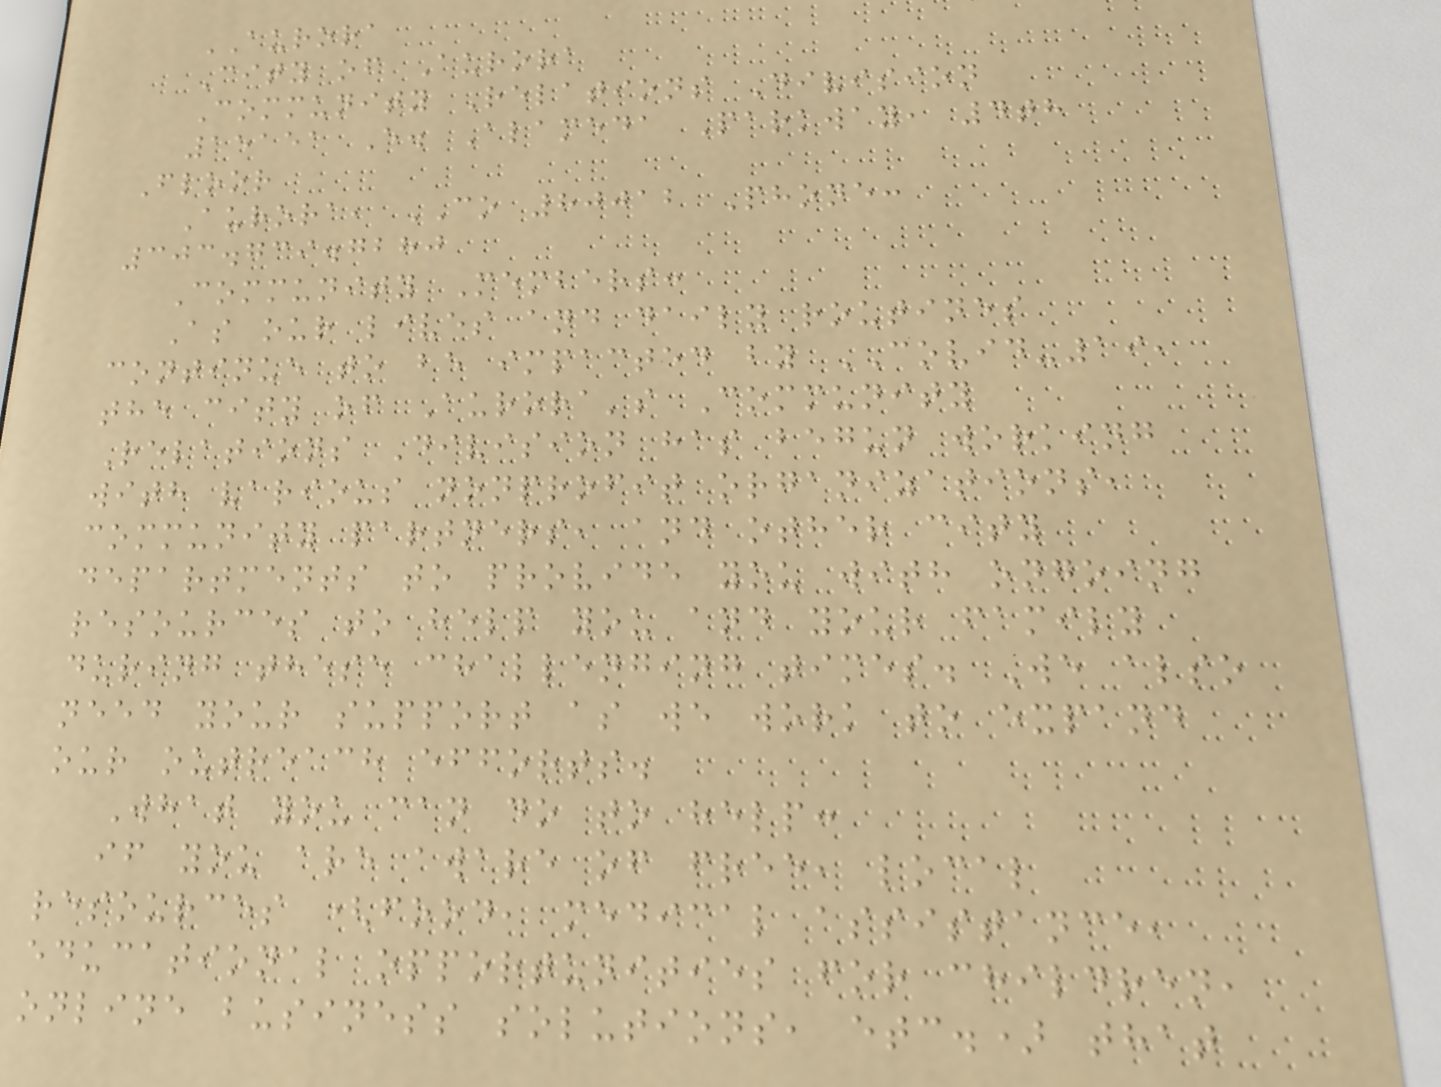AURORA
City of Aurora
Community Relations Division
15151 E. Alameda Parkway, 4th
Floor
Aurora, CO 80012 Phone:
303.739.7280
Community Members:
As our lives and daily routines
continue to be impacted by COVID-19,
the city of Aurora's Community
Relations Division has begun working
with various nonprofit organizations,
community partners, and other city
departments to provide you with ongoing
resources to help you and your family
during these challenging times. We also
need your support as we work to expand
our outreach efforts.
What you can do to help:
if you are aware of free, local
resources (food, medical assistance,
educational opportunities for children,
online business solutions, etc.) that
